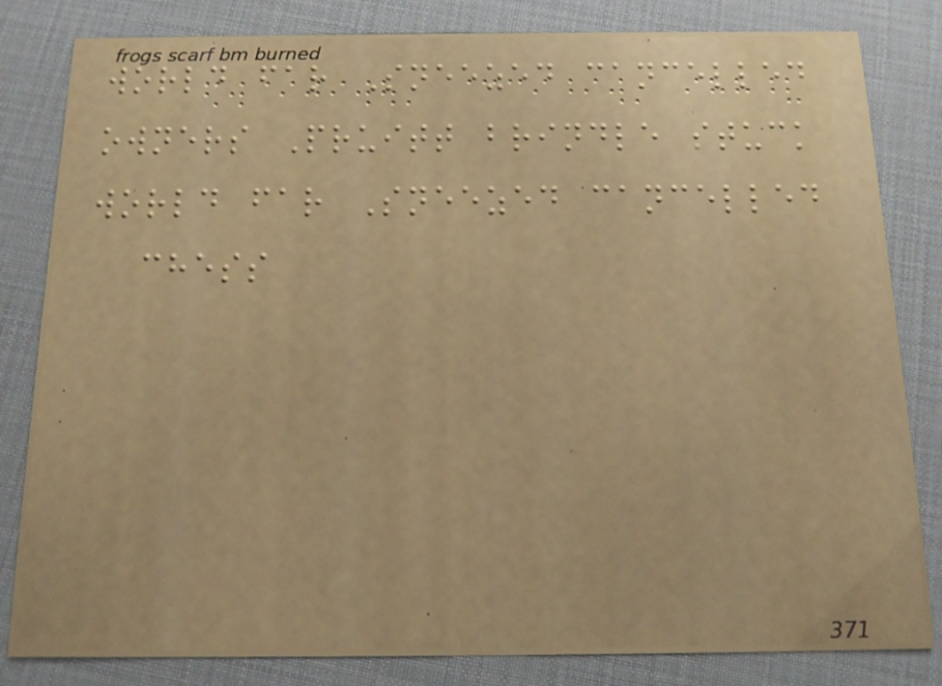world far Sneezed cancelled
owners Pruitt brindle stuck
world far Sneezed cancelled
chess
